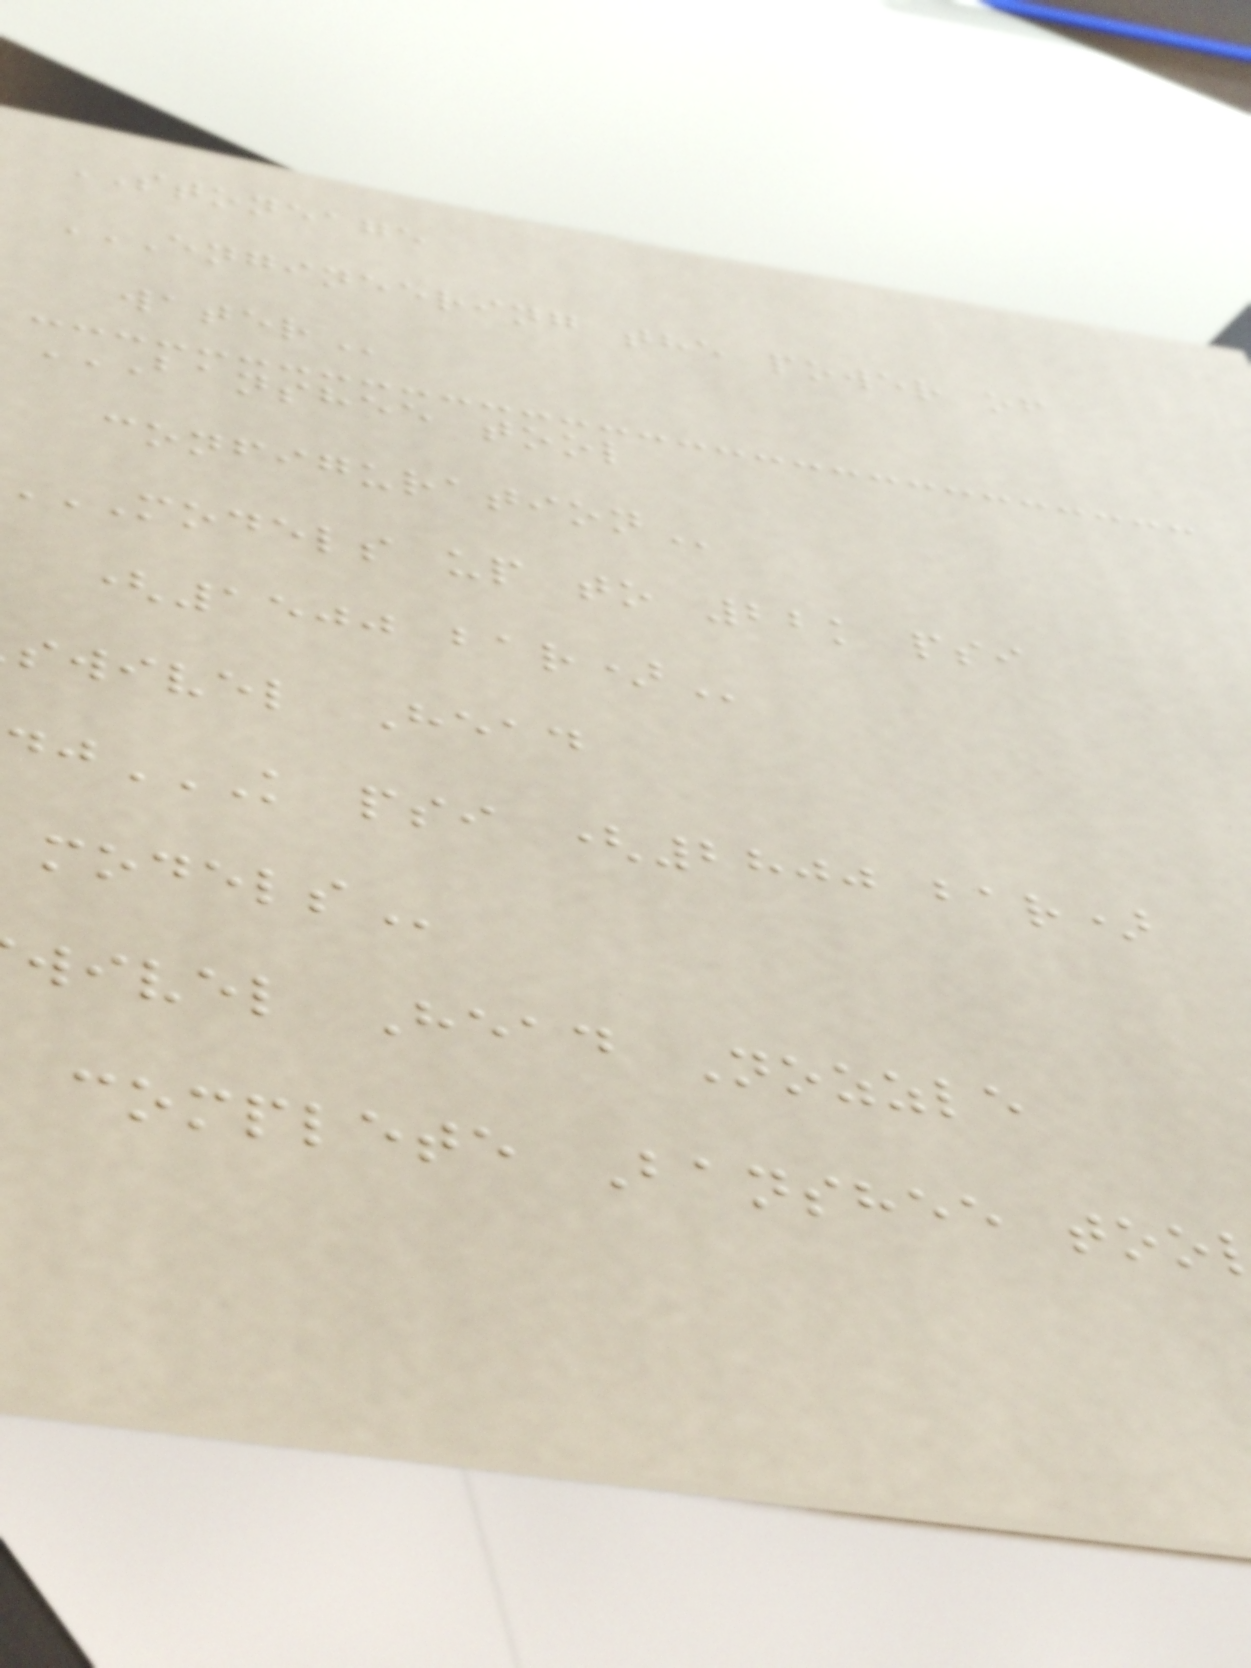STONEAGE
ENGINEERING THE POWER OF
BANSHEE TOOL
MODELS up to 22k psi
(1500
swivel Head
wivel Head Nozzle
complete Banshee too
